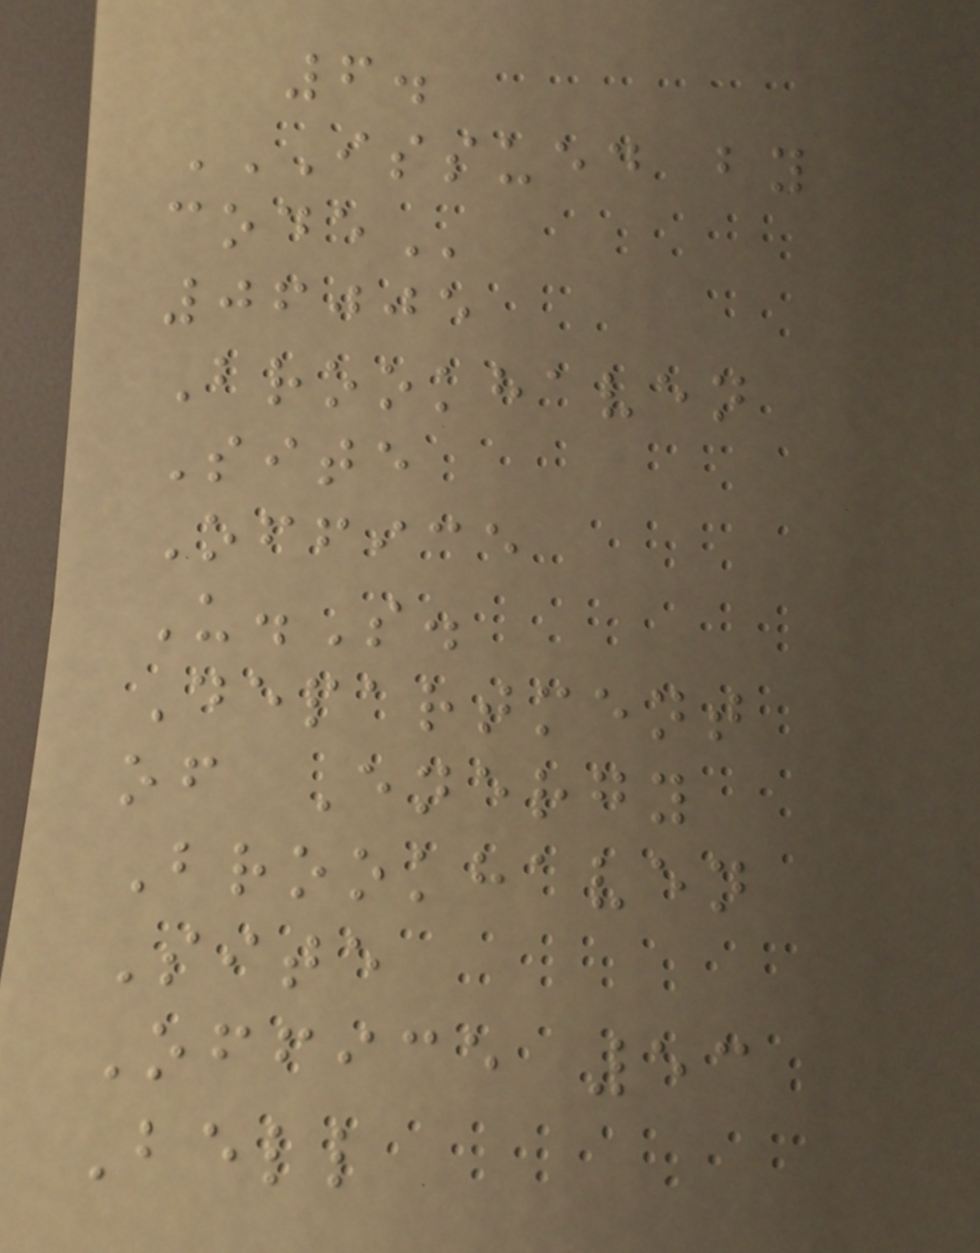6.
ISSUED BY
CODE
06005
Brookhaven
Site
Office
U.S.
Department
of Energy
Brookhaven
Site
Office 53
Bell
